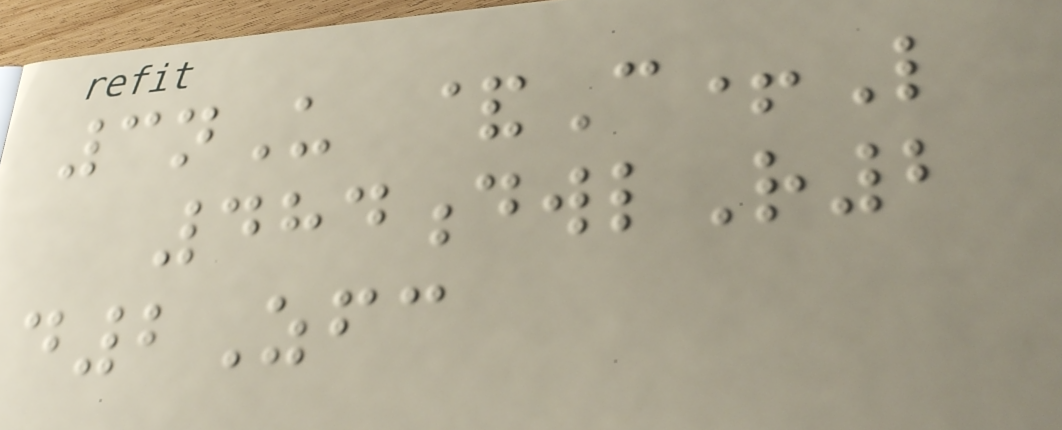3nU &C+L
484dwlR2
d2Zfc
